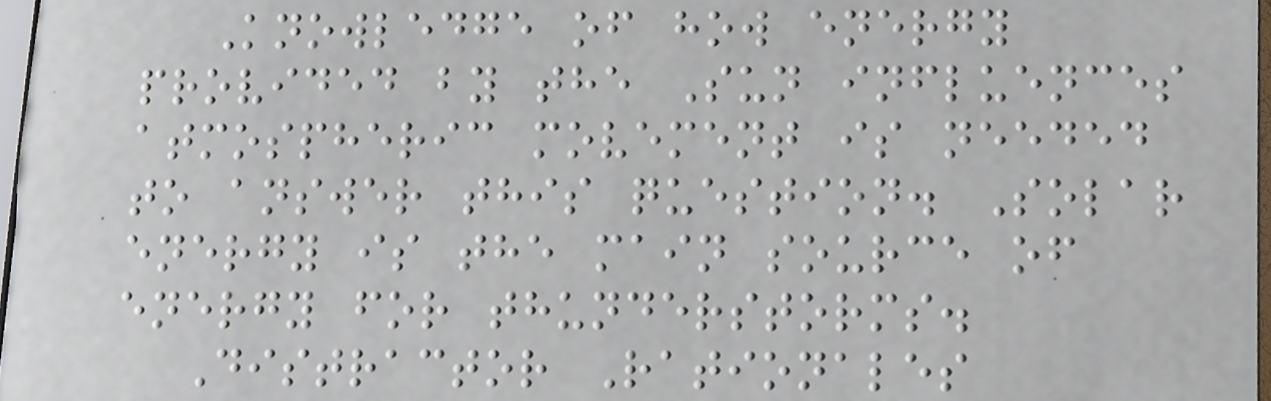Knowledge of how energy
provided by the Sun influences
atmospheric movement is needed
to answer this question. Solar
energy is the main source of
energy for thunderstorms.
Distractor Rationales
